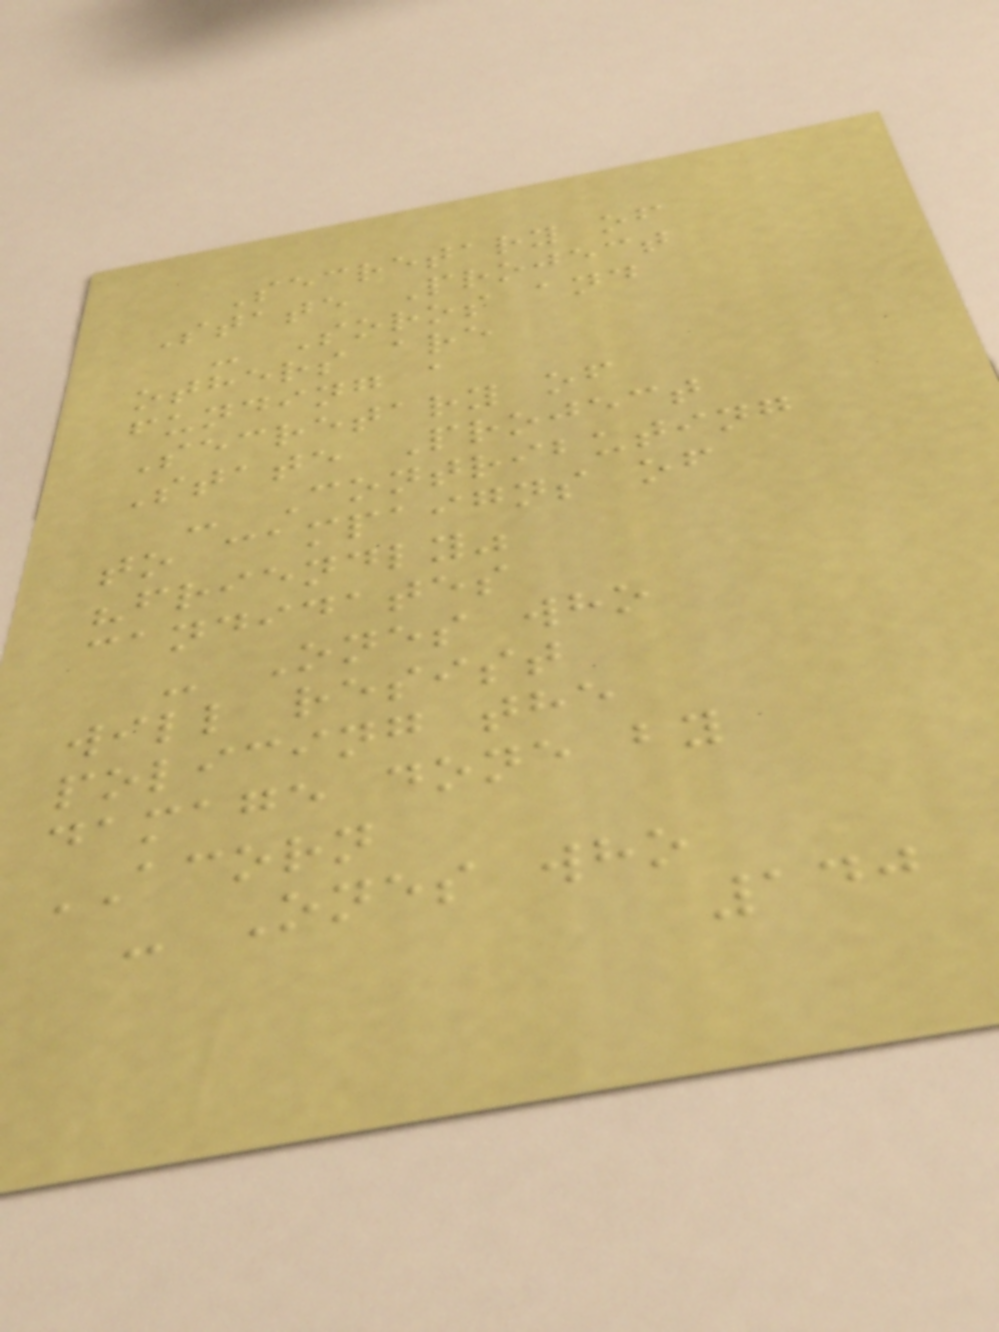Secretary of
State Project
- Soros and
others are
funding a
Secretary of
State Project
- Contributing
to campaigns of
"friendly"
candidates
- Ones who
will resist
policing the
damage done by
ACORN
- Ones who
140
